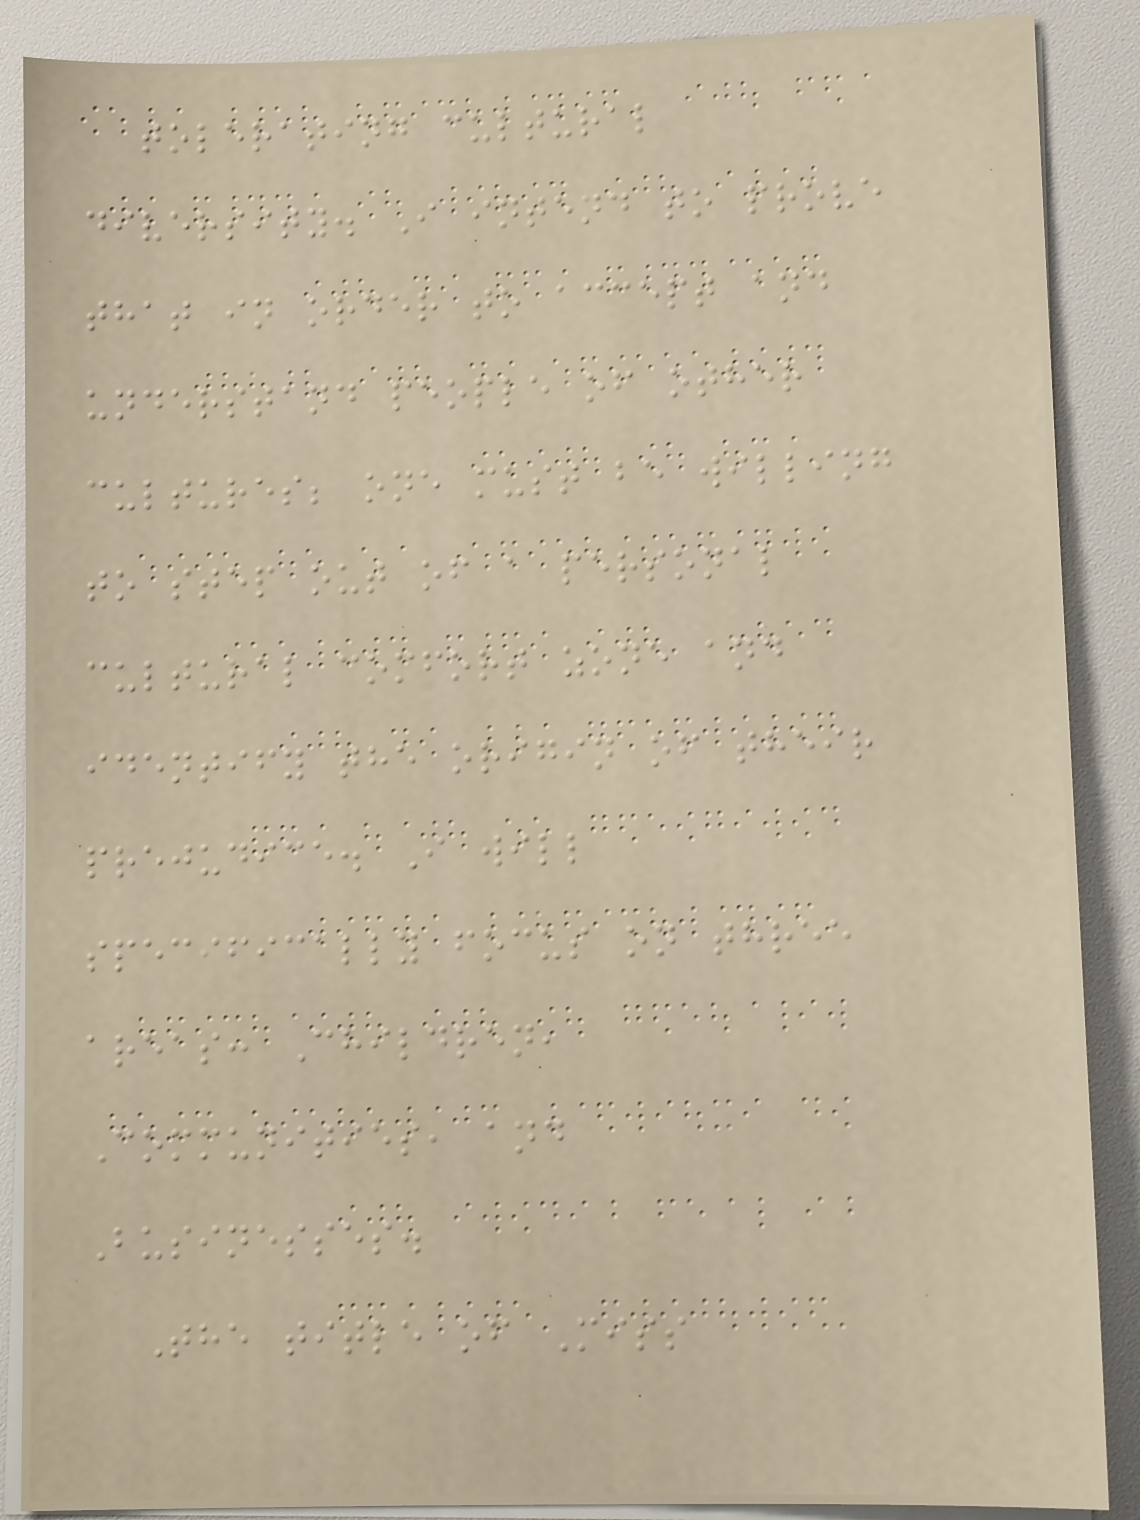tolerating cultural
diversity. I intend to prove
that in order to accept and
understand people of other
cultures; one must be willing
to step out of a personal
cultural comfort zone and
identify the origin of their
prejudice. I will
specifically focus on three
areas: Children,
Communities, and
Businesses.
The title of Miss
